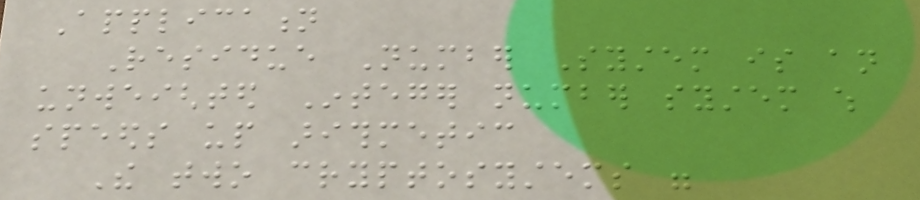Application
Residue Number System is an
unweighted Integer number system which
speeds up arithmetic
The two cryptosystems were
